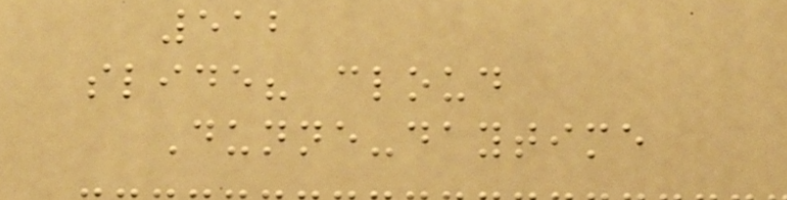512
slide? cloud
Dunne-daytime
